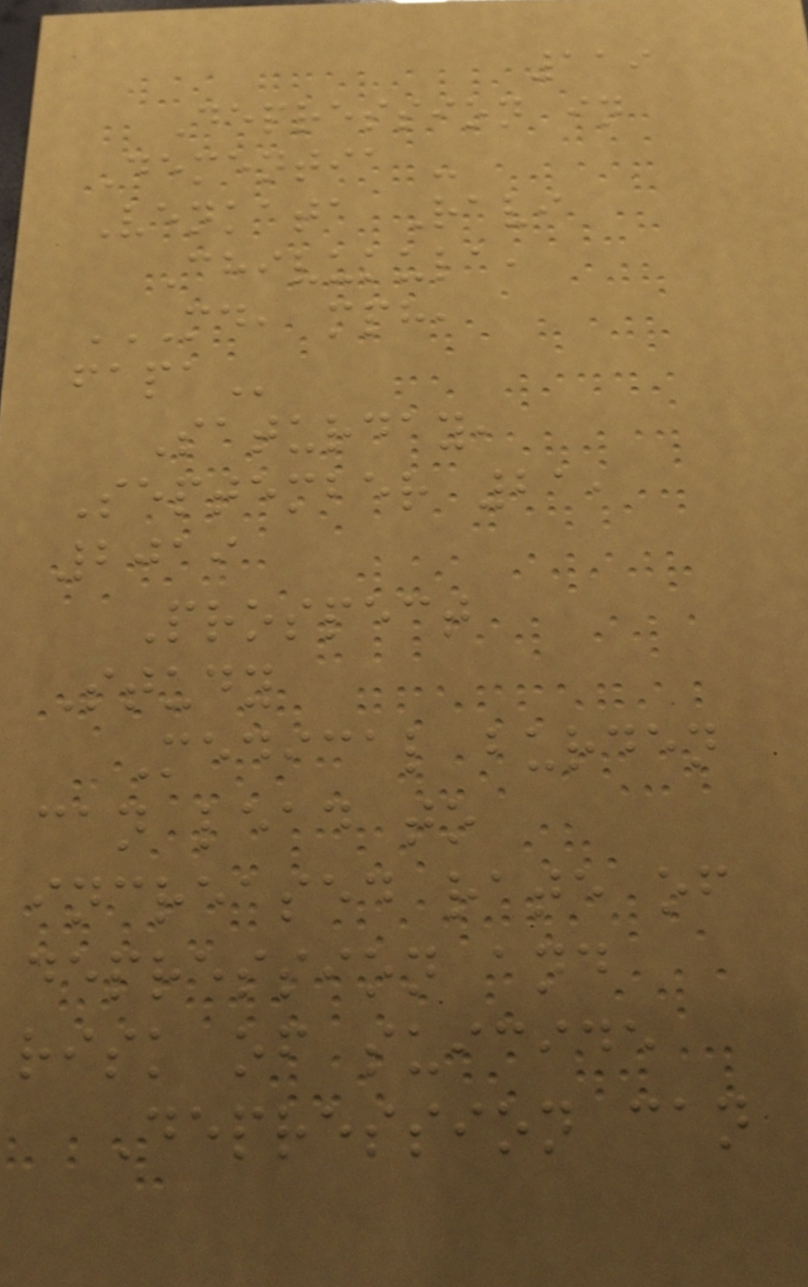119
Depression in
Dementia -
Venkata Ravi
Chivukula,
MD, MPH,
FAPA
Saturday,
September 21,
2019
Prospect
Study
Medical burden
can lead to
increased rate of
depression and
risk of suicide
Depression can
